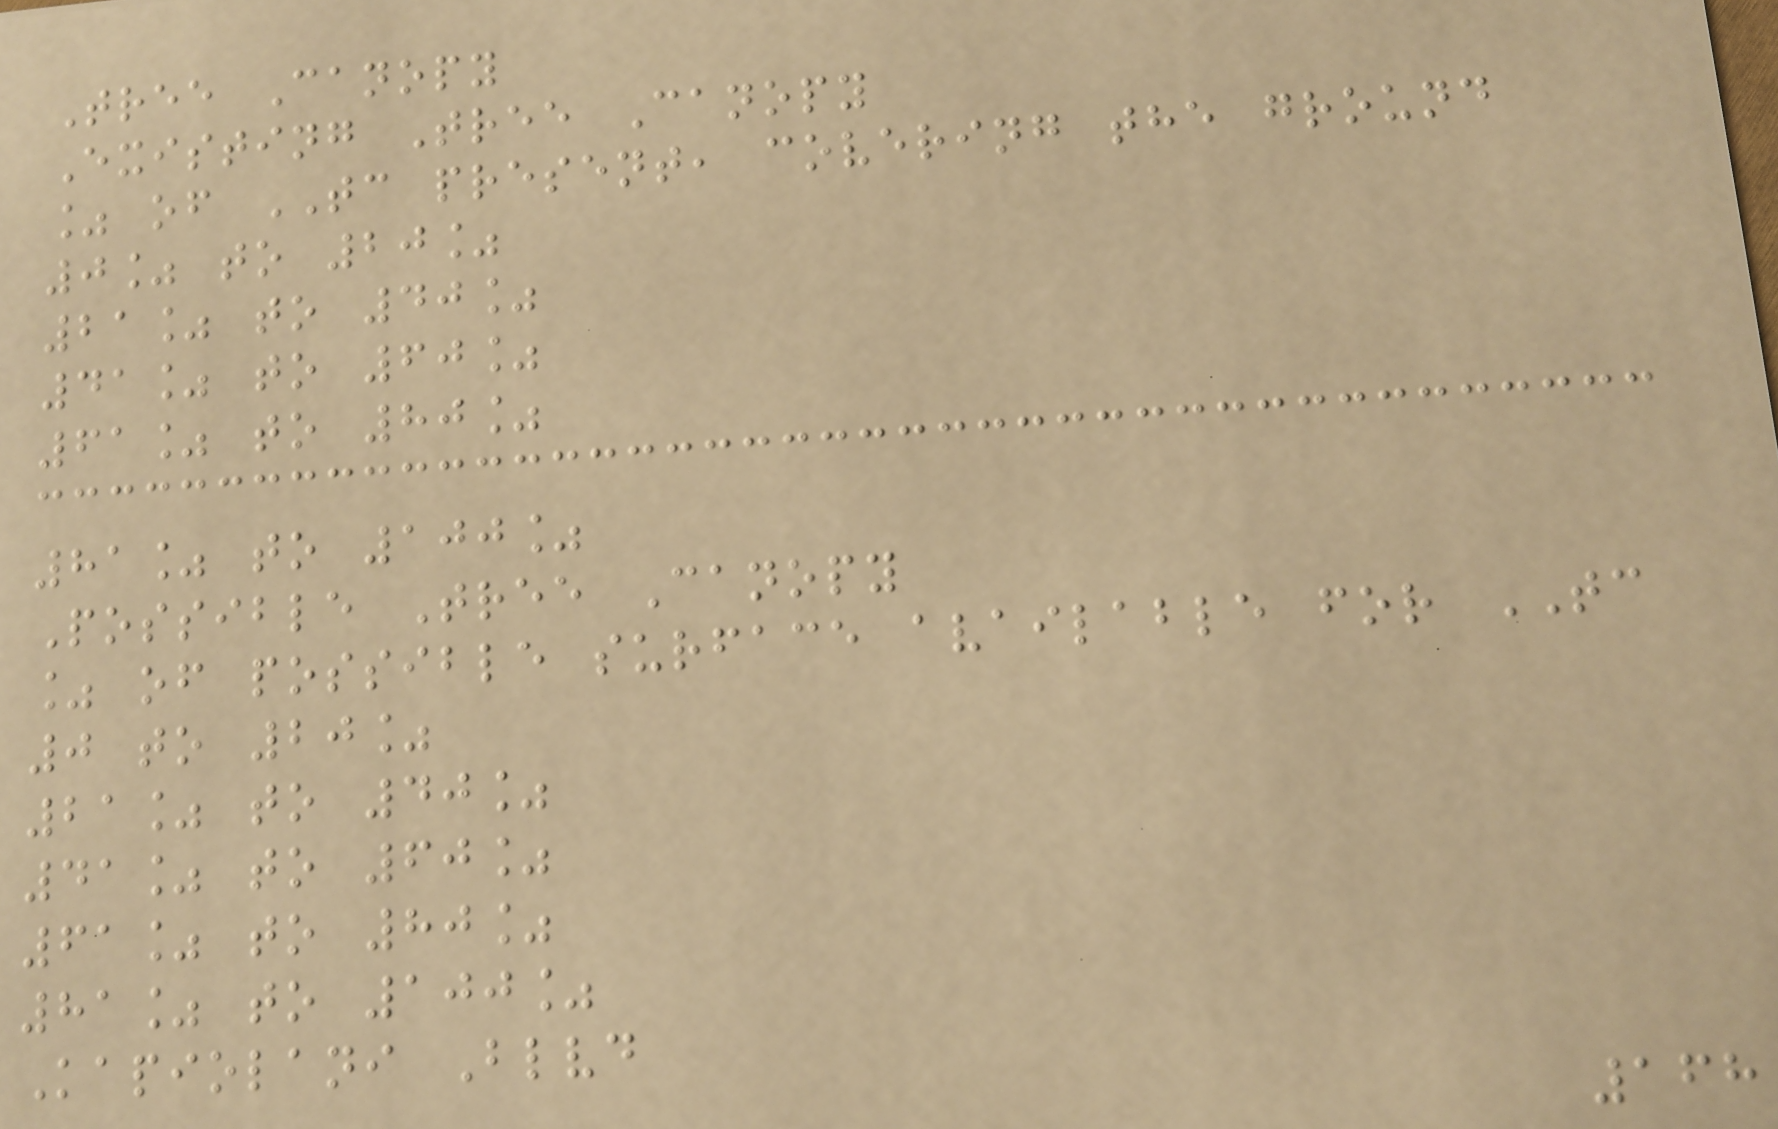Tree Canopy
Existing Tree Canopy
% of TC present, covering the ground
0% to 20%
21% to 40%
41% to 60%
61% to 80%
81% to 100%
Possible Tree Canopy
% of possible surface available for TC
0 to 20%
21% to 40%
41% to 60%
61% to 80%
81% to 100%
Kapiolani Blvd
168
